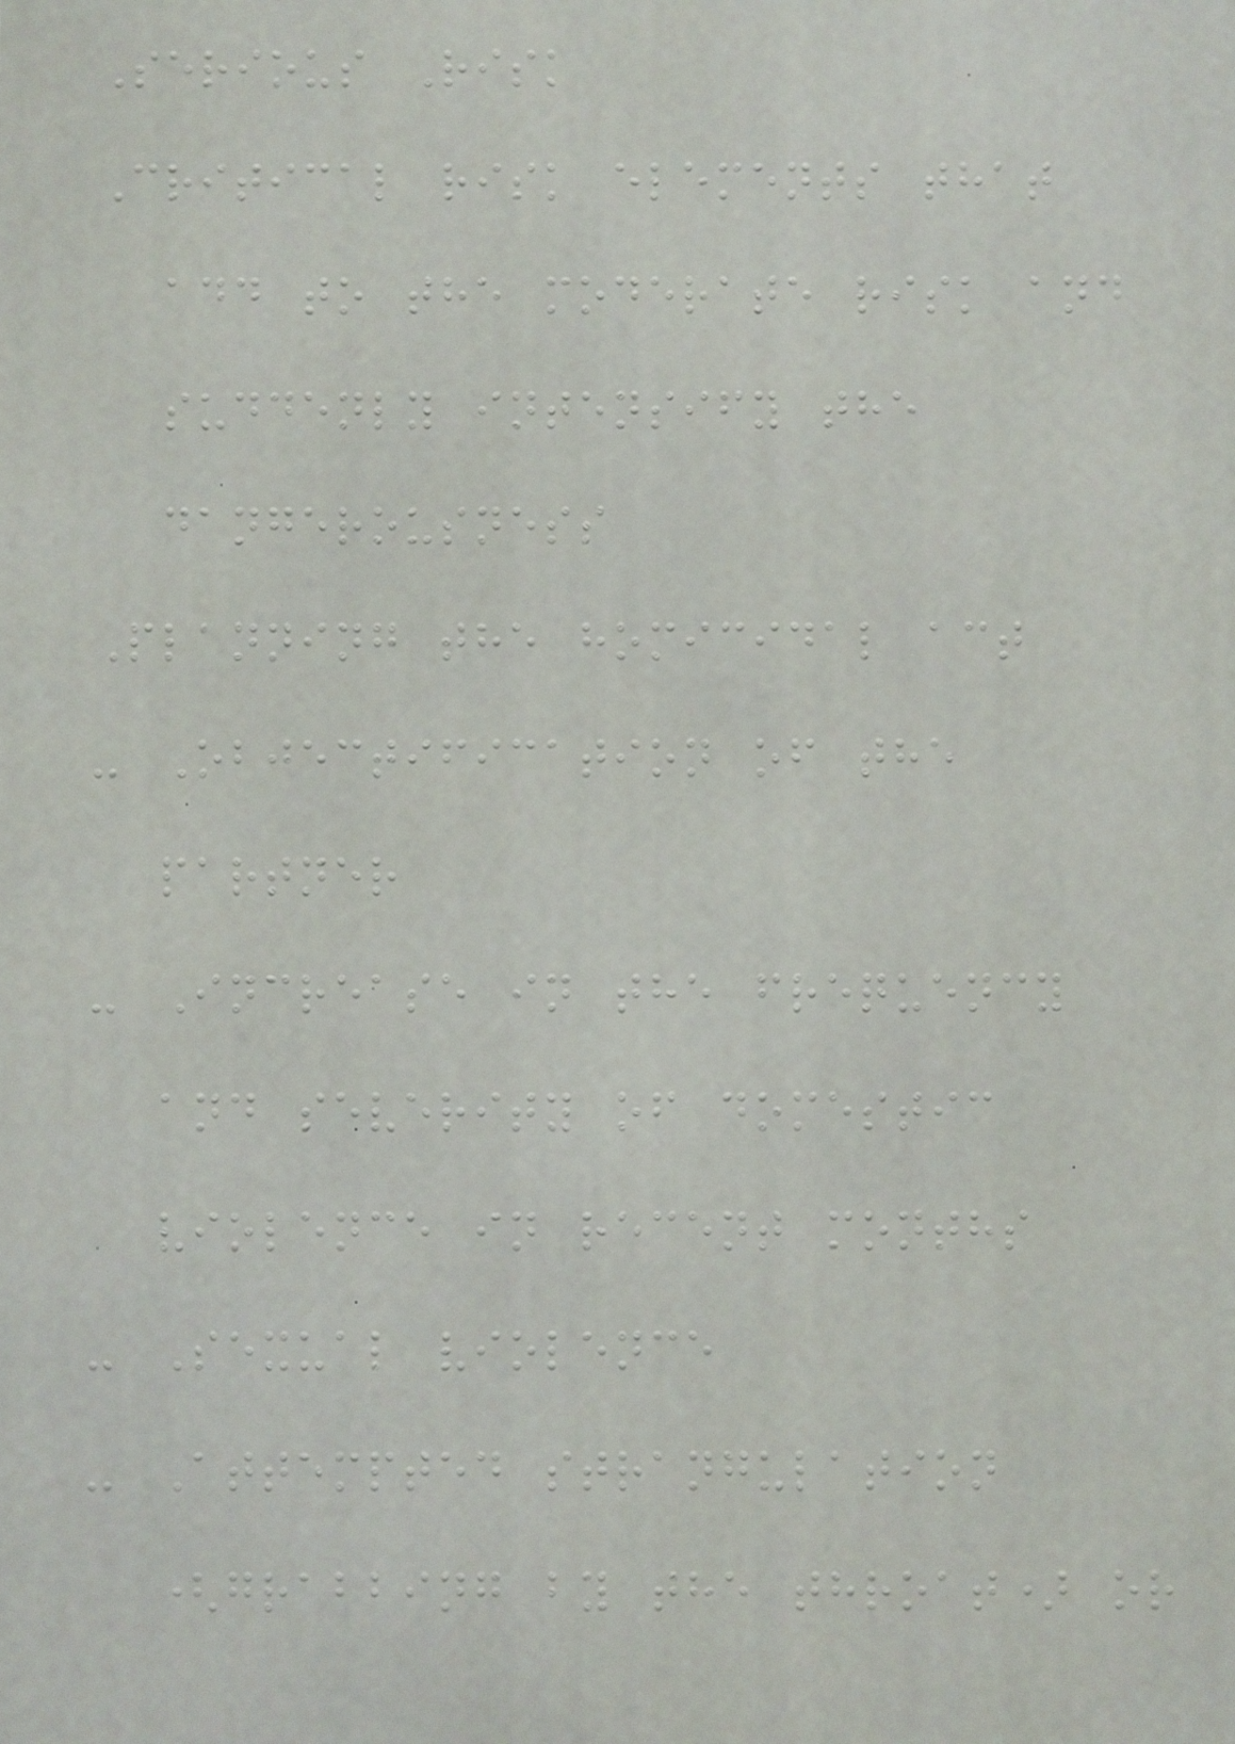Serious Risk
Critical risk elements that
add to the moderate risk and
suddenly intensify the
dangerousness
Planning the homicidal act
- Objectification of the
partner
- Increase in the frequency
and severity of domestic
violence in recent months
- Sexual violence
- Attempted strangulation
(grabbing by the throat) or
